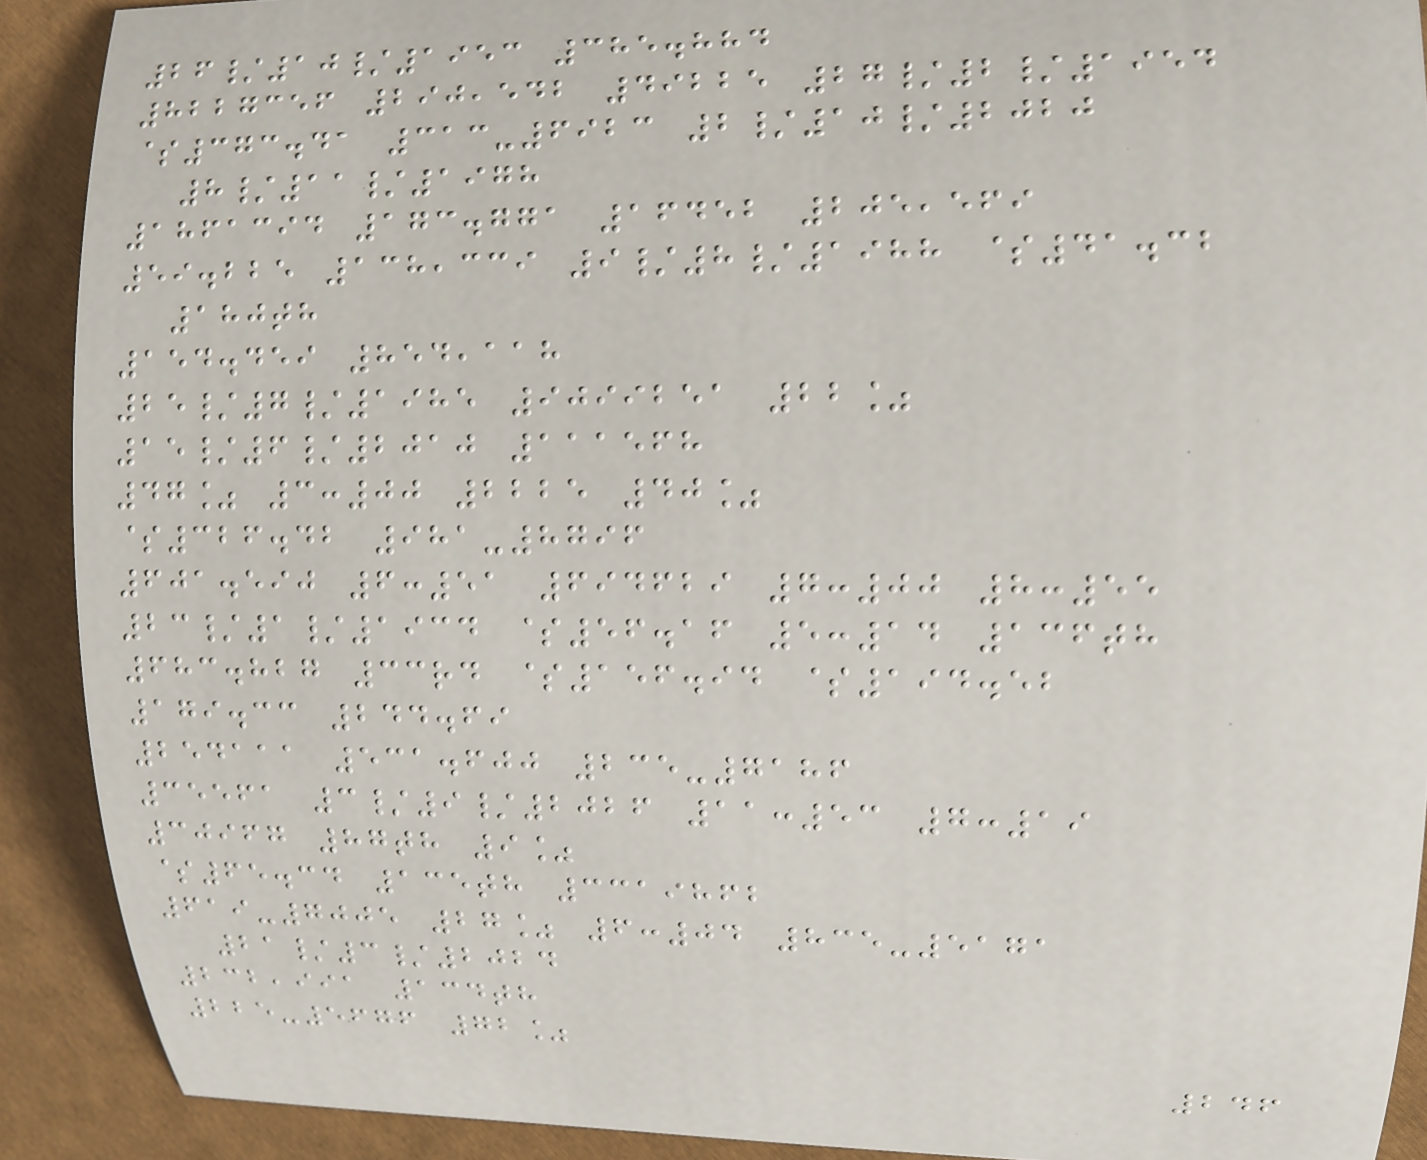26/10/1953 385.884
8227356 290,542 49225 27/2/1954
$373.41 313-6923 2/10/2020
8/11/1978
1861394 173.771 16452 205,569
59.225 138,339 9/8/1988 $41.32
180th
154.459 854,118
25/7/1985 9099251 22%
15/6/2010 111568
47% 3:00 2225 40%
$326.42 981-8796
601.590 6:51 694629 7:00 8:55
23/1/1934 $56.16 5:14 136th
683.827 33rd $156.94 $194.52
179.33 244.69
254111 531.600 235-7186
35561 3/9/2026 11:53 7:19
30967 87th 9%
$65.34 135th 3319862
619-7005 27% 6:04 835-5171
21/3/2024
232,991 134th
225-5676 72%
246
